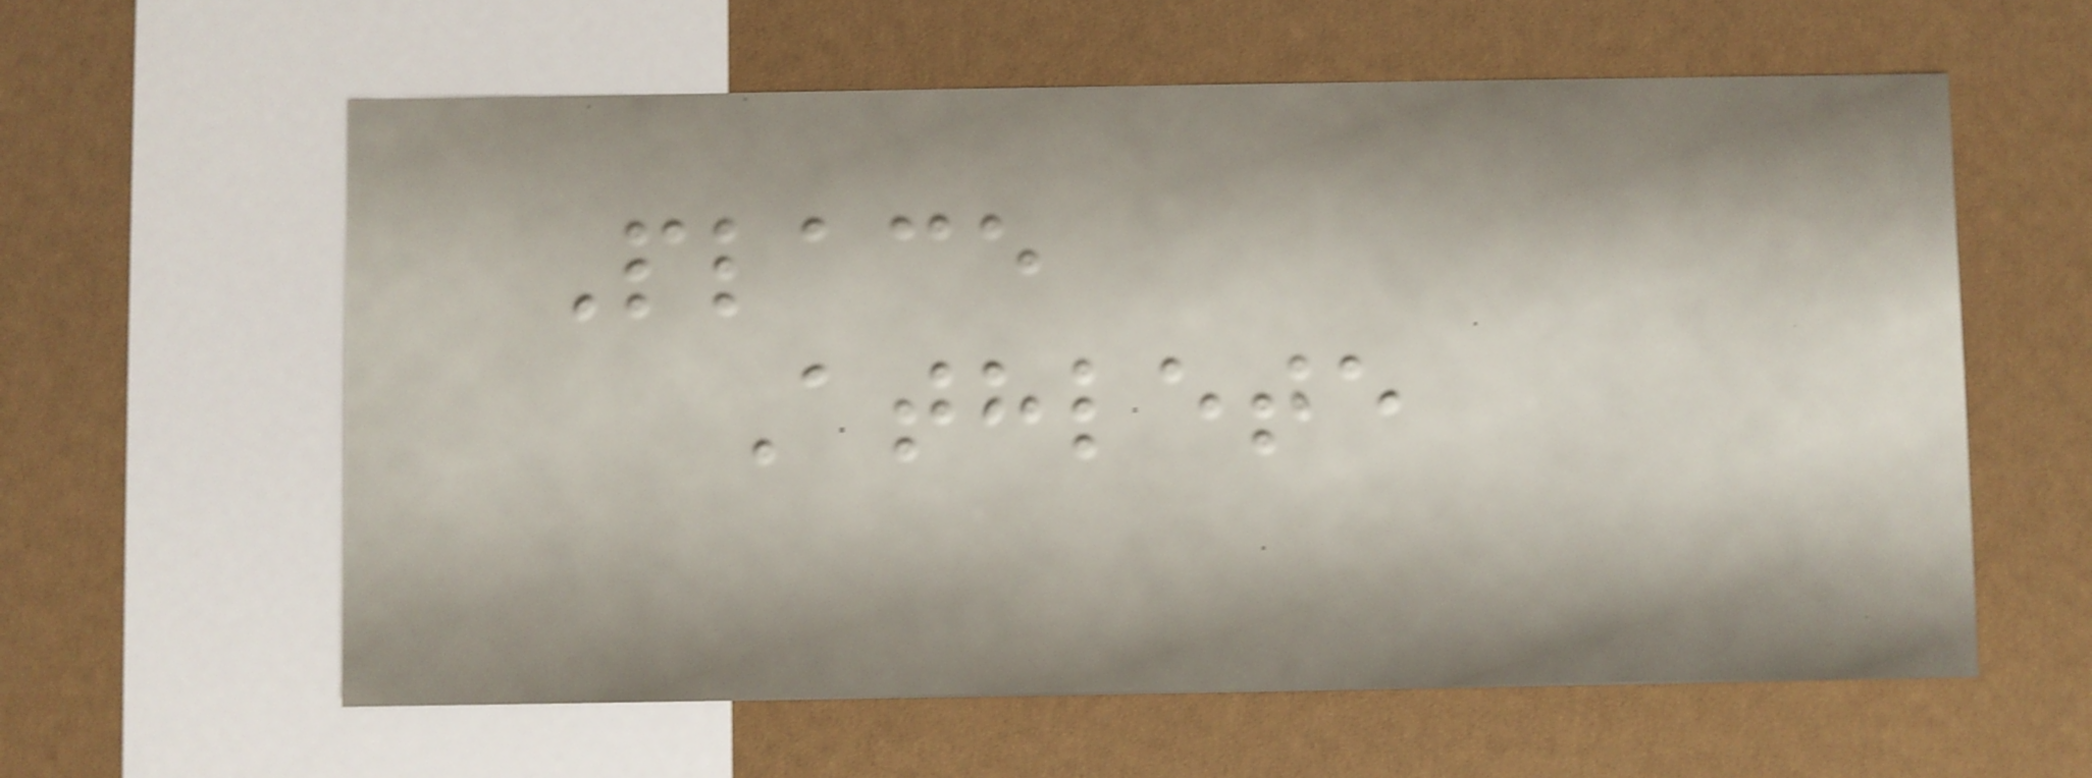Place
Athlete
